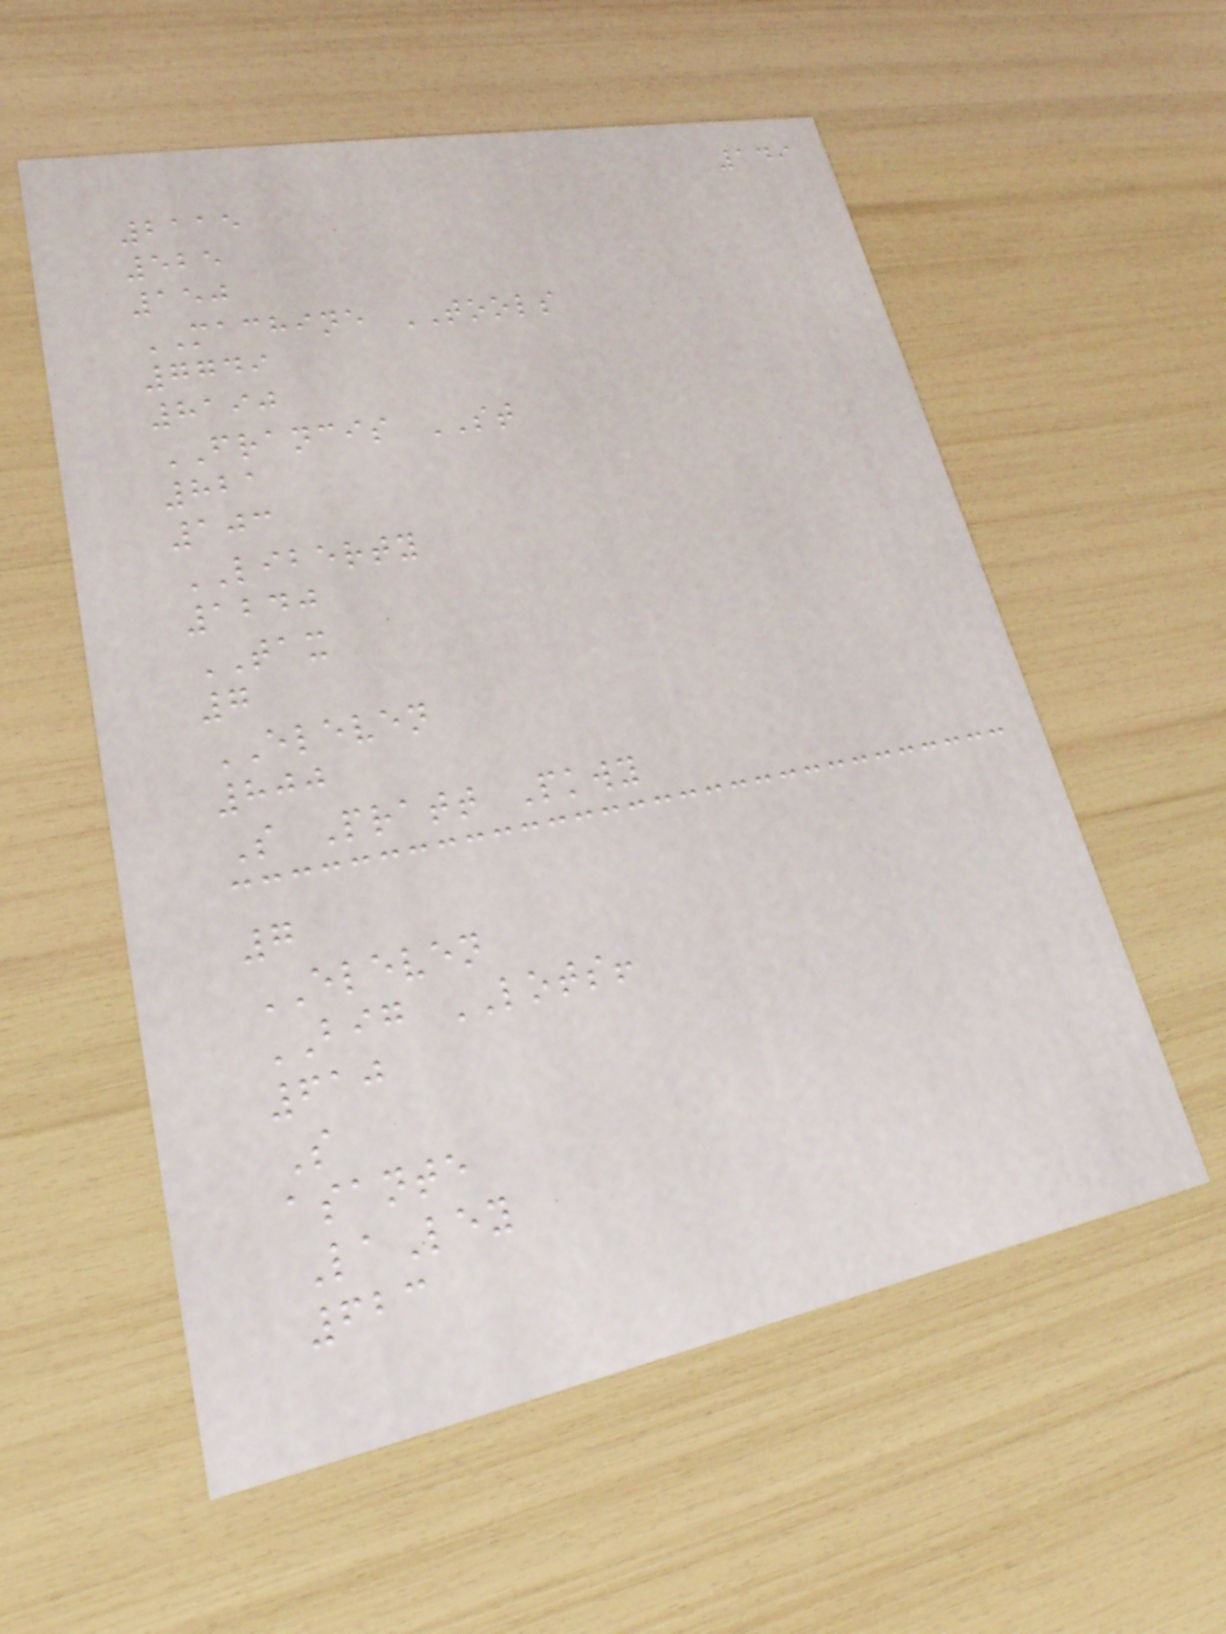149
2115
525
150
MACHINE TOOLS
7749
8190
FRANCIS ST
821
103
LIBERTY
1240
TAX
7
ELEVEN
800
S Pratt Pkwy
7
ELEVEN
BIG LOTS!
610
S
asante
LaLey
623
